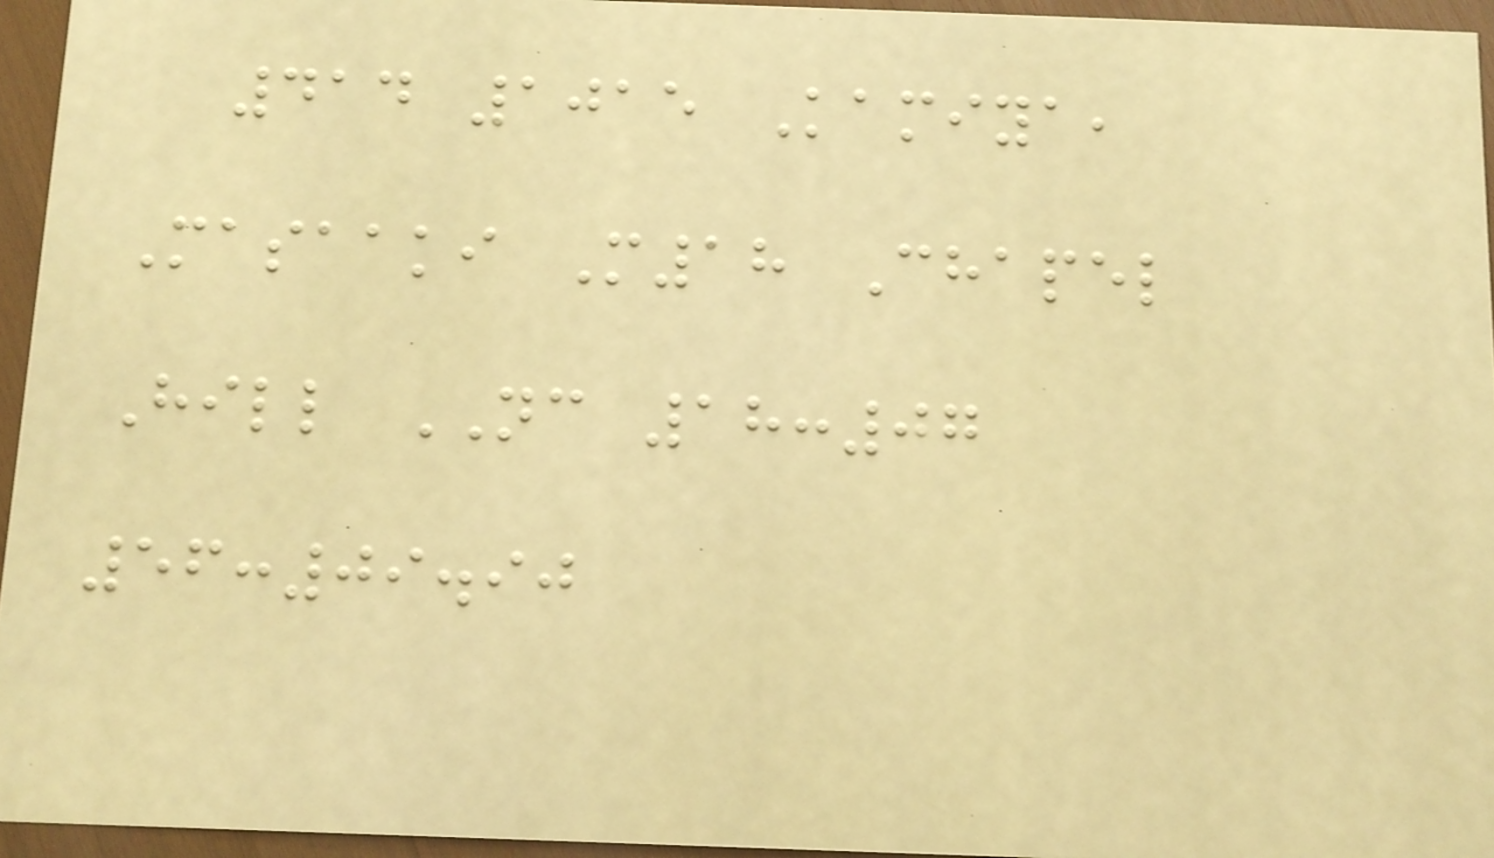414 1015 Kamiya,
Masaaki M18 Chapel
Hill NC 18:07
56:09.90
